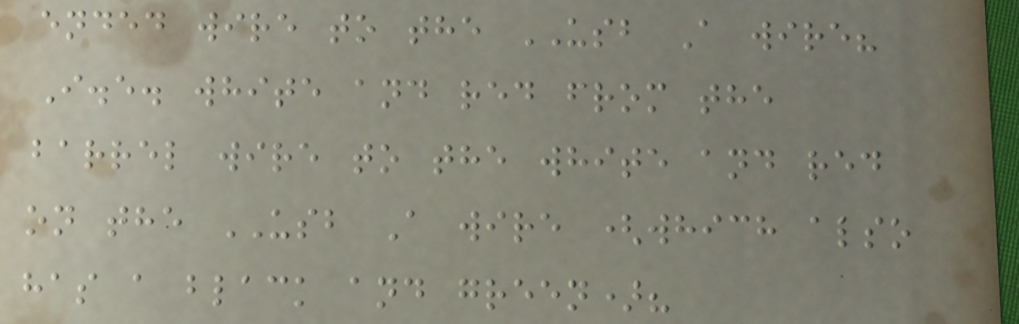ended wire to the USB A wire?
I.e. white and red from the
barrel wire to the white and red
on the USB A wire (which also
has a black and green)?
